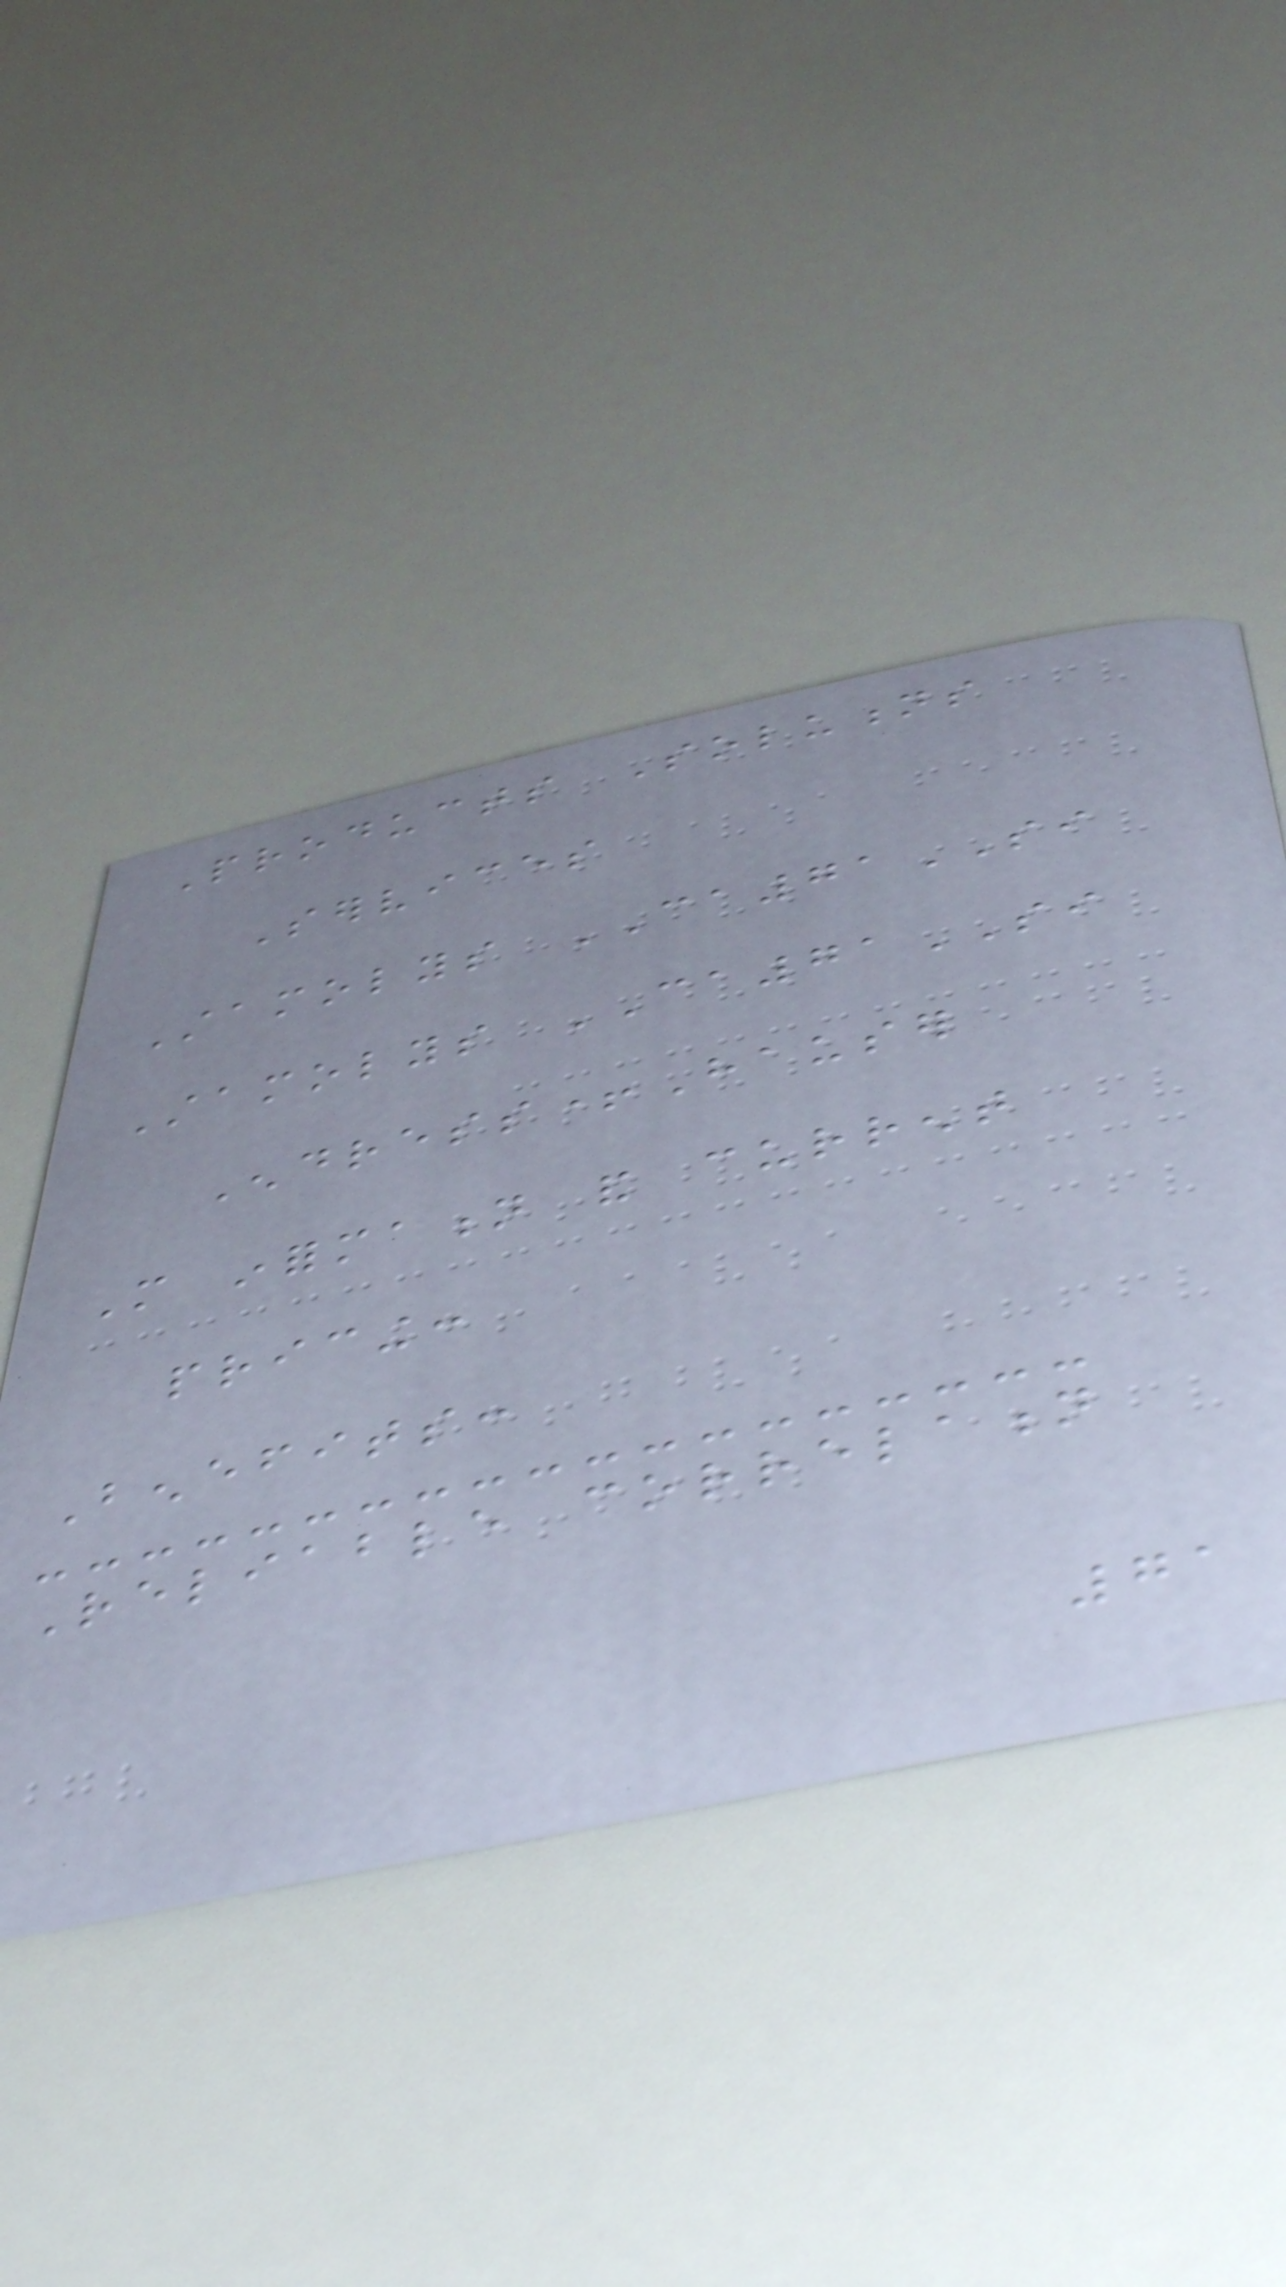Products Solutions
Services
Stamolys CA71SI
Stamolys CA71SI
Endress+Hauser
More information and current
pricing:
Benefits:
Reliable correlation
71
